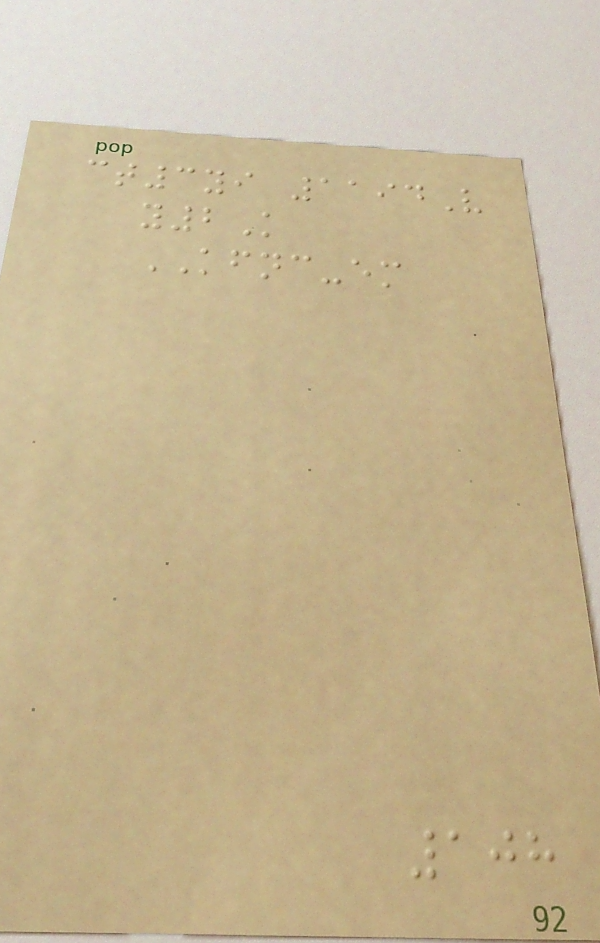ct3yi 1194V
y2K
KFNC-em
108
